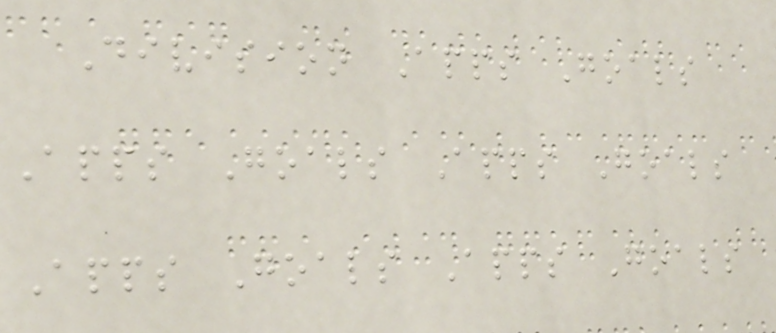Division Apps Goals
Apps Goals Apps Goals
Apps Goals Apps Goals
